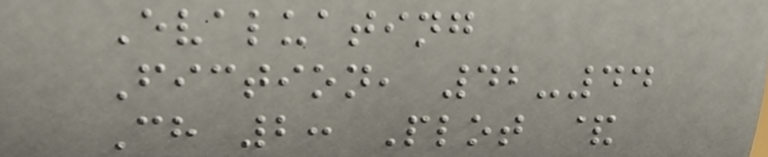Evaluating
Fiction, 42-44
Ch 2: Plot &
